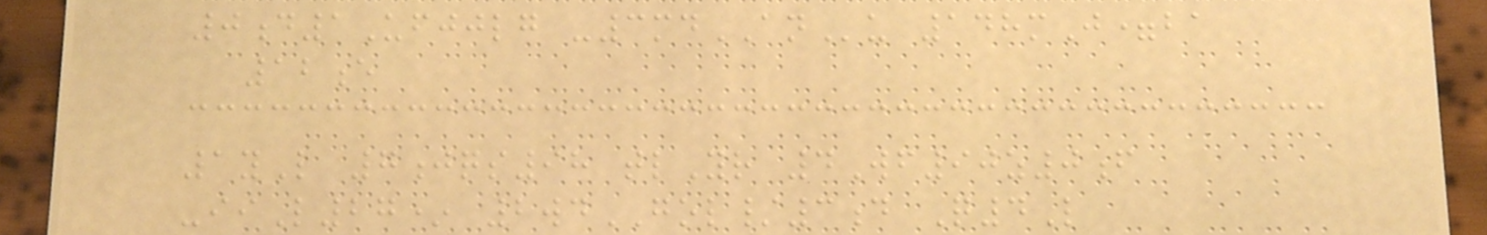0d1Ufjjlg -3mdANu 148mJ=ba
12e
1yL 7jqs98 tlYr 4Wf90z0f
-iiL27* 2wdGOL/3d Q4L
